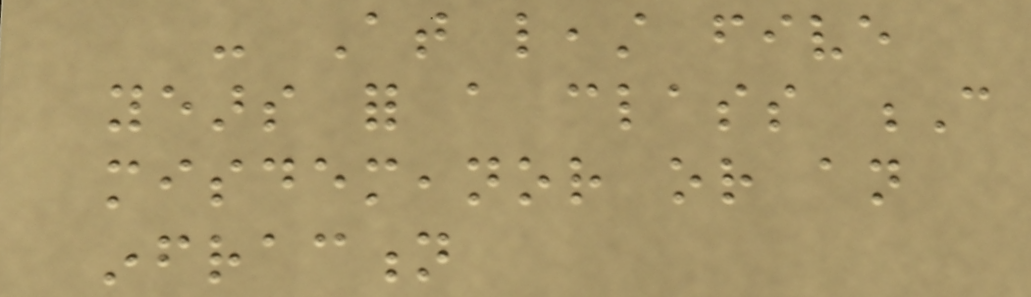- At least five
years for a class C
misdemeanor or an
infraction
